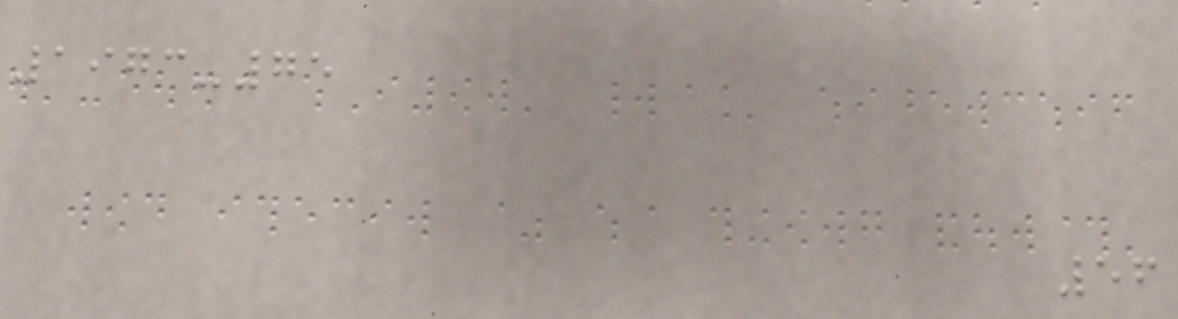1973-75
56
